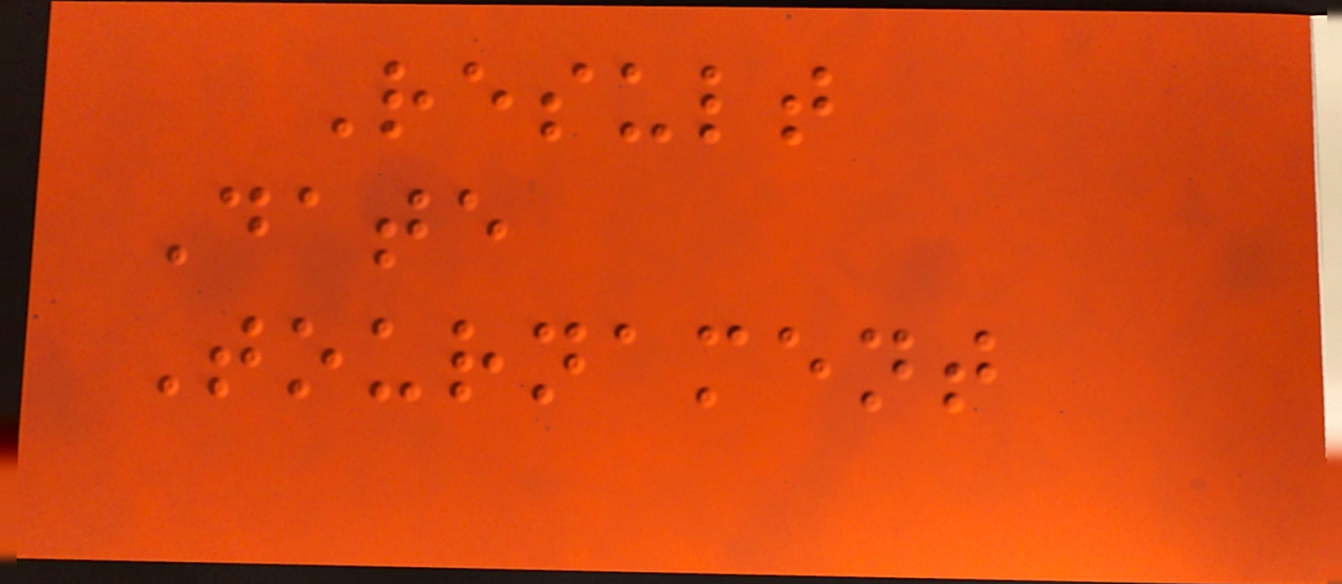Result
Date
Tournament
